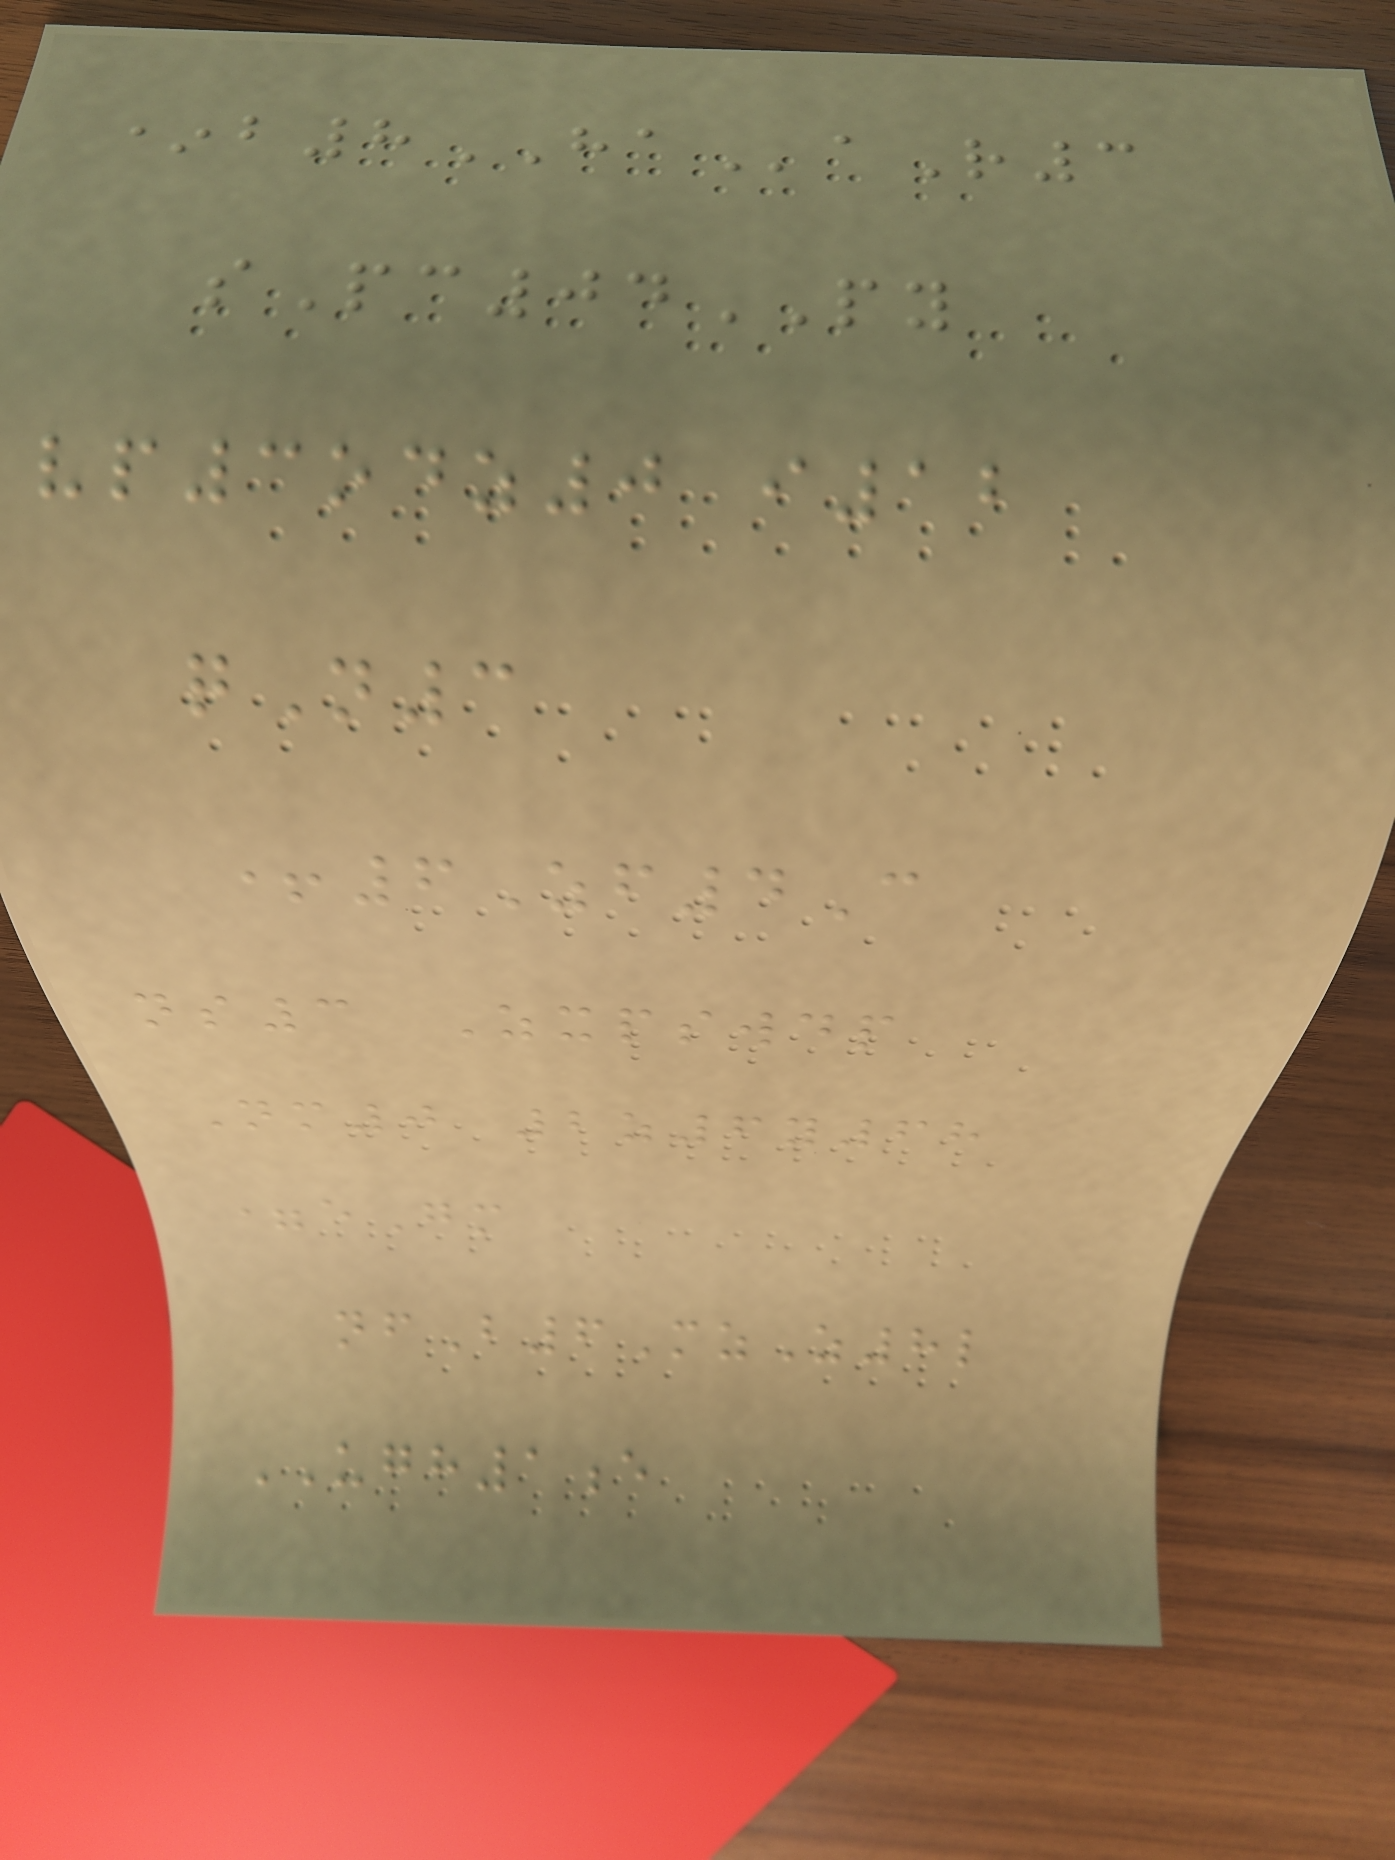*b8HAaR3
sPc04PY
vp3odz0 i12
qN3
+6Zf4C
ns3 Zxpswdp
Nm0 2z6y68
=eGm
nfB6MzZ8l
UGH1e
